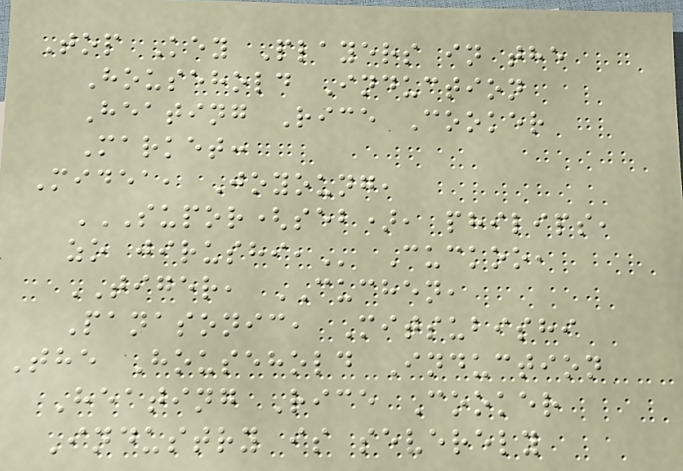Top Key Players in the
Household Induction
Heating Rice Cooker
Market:
Midea, Joyoung,
SUPOR(SEB), PHILIPS,
ZO JIRUSHI, Cuckoo,
TIGER, CUCHEN,
Panasonic, Mitsubishi
The Household Induction
Heating Rice Cooker
Industry is severely
